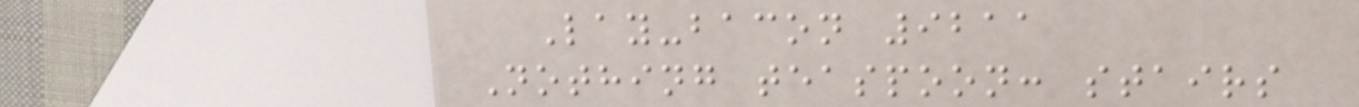Lay-bacon 9211
Nothing teaspoon: stairs
